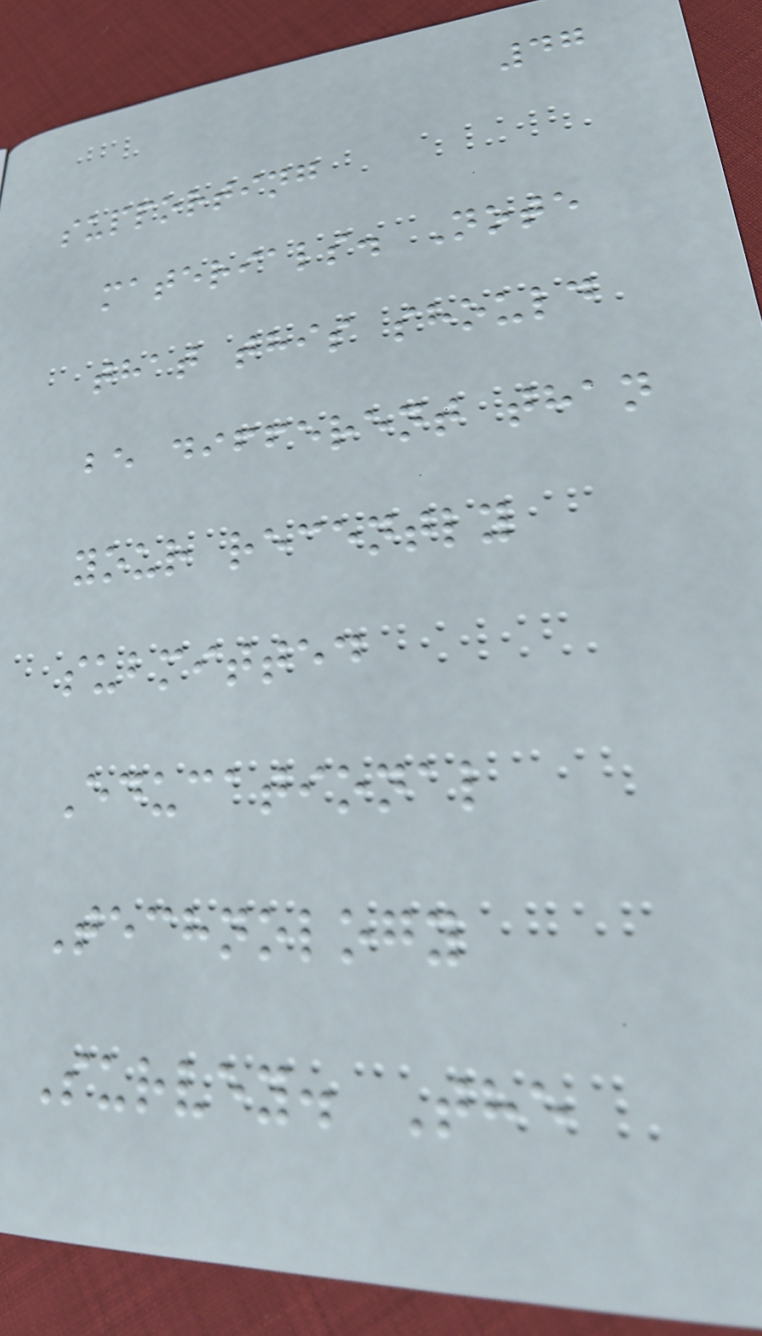47
supporting
materials. Note
that this should
be different than
your recently
submitted
Educational
Technology
Survey. The
